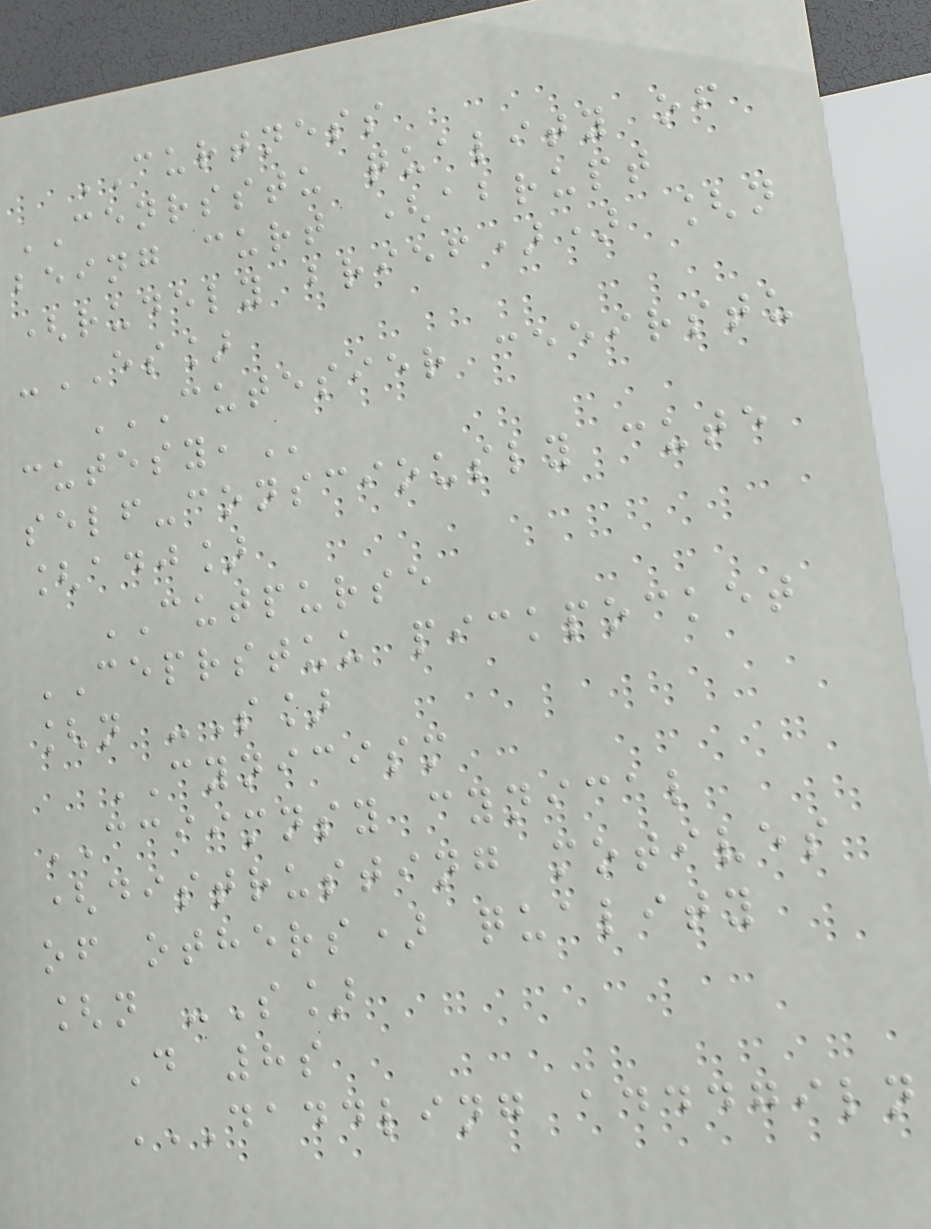CURTNESS
CENRSSTU quality of
being curt (abrupt
(rudely brief)) [n
-ES]
CUTESIER CEEIRSTU
CUTESY,
self-consciously cute
[adj]
CUTPURSE
CEPRSTUU pickpocket
[n -S]
CYNICISM
CCIIMNSY cynical
(distrusting motives
of others) quality
[n -S]
D 8s
DADDLING ADDDGILN
